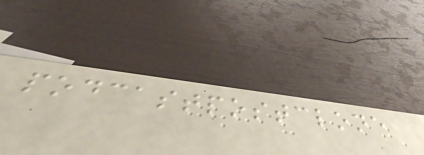podcastpostclone
